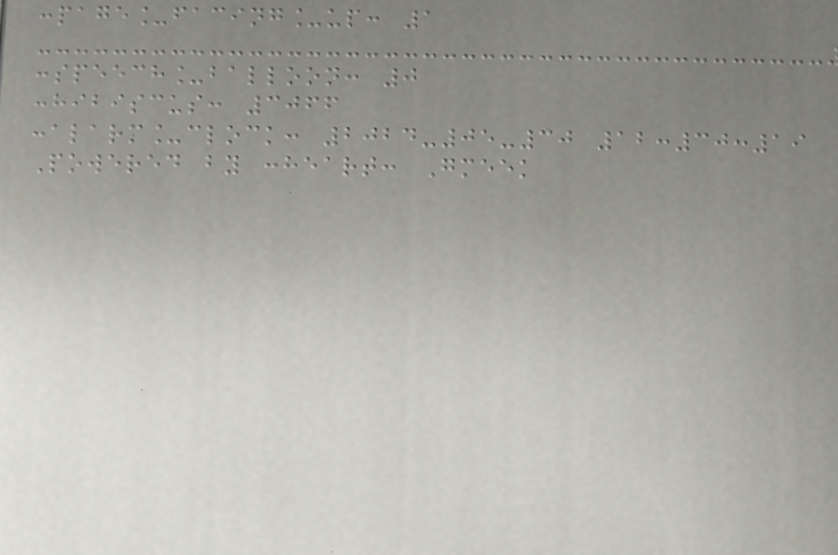:page_facing_up: 1
:speech_balloon: 0
:hibiscus: 3066
:alarm_clock: 2024-05-30 12:30:19
Powered by :heart: Gmeek
